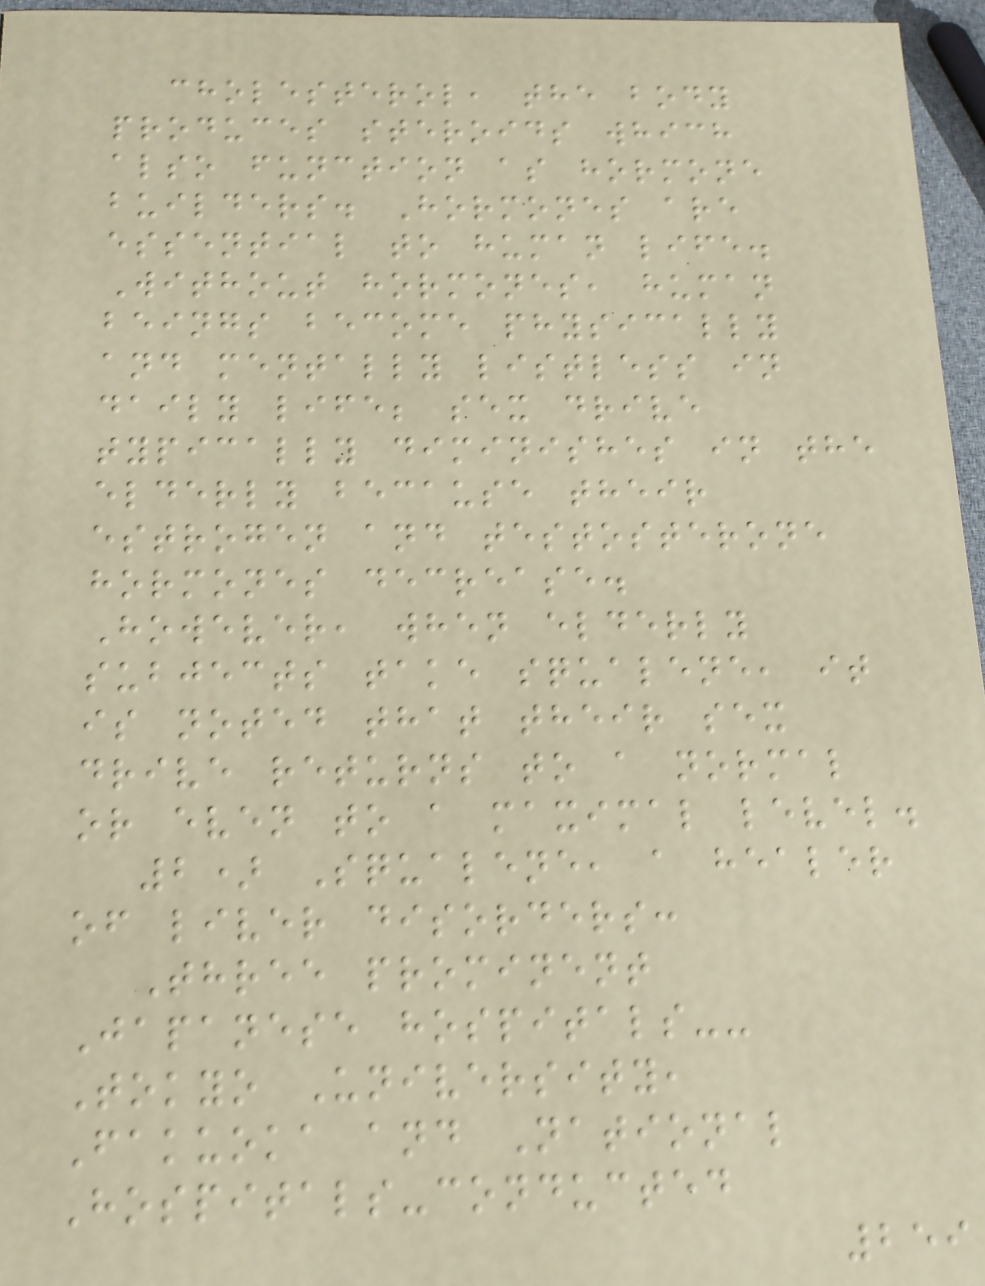cholesterol, the body
produces steroids which
also function as hormone
builders. Hormones are
essential to human life.
Without hormones, human
beings become physically
and mentally listless in
daily life; sex drive
typically diminishes in the
elderly because their
estrogen and testosterone
hormones decrease.
However, when elderly
subjects take squalene, it
is noted that their sex
drive returns to a normal
or even to a maximal level.
2) Squalene, a healer
of liver disorders:
Three prominent
Japanese hospitals--
Tokyo University,
Fakuoka and National
Hospitals-conducted
259
